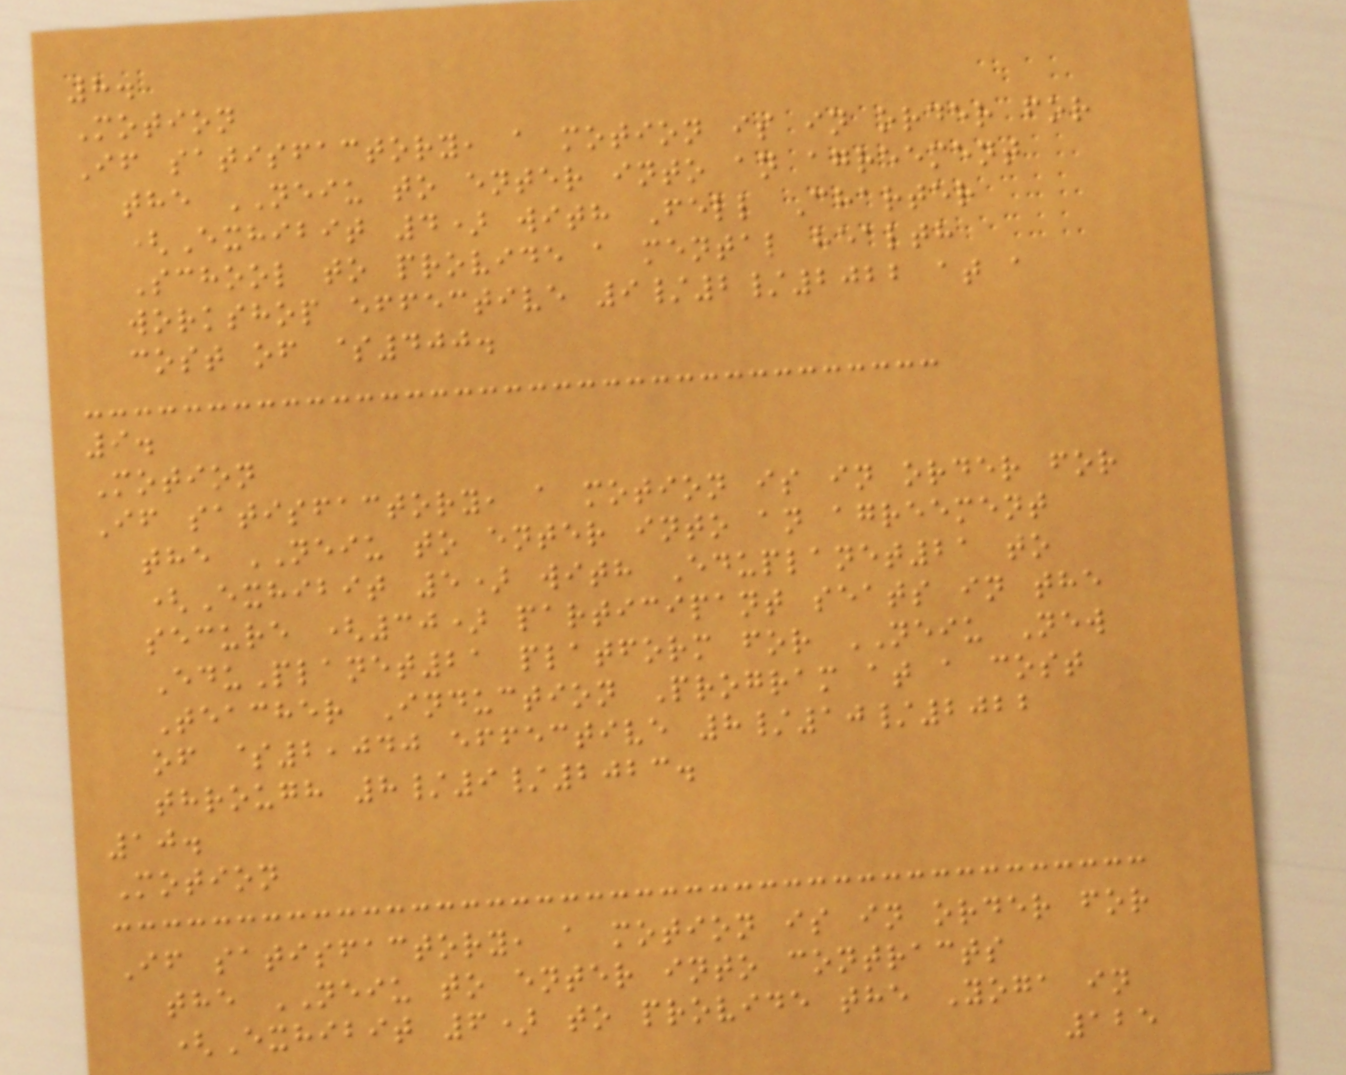8.
Motion
If satisfactory, a motion is in order for
the NEIU to enter into an agreement
(Exhibit 4) with Fell Charter
School to provide a mental health
workshop effective 9/2/2022 at a
cost of $400.
9.
Motion
If satisfactory, a motion is in order for
the NEIU to enter into an agreement
(Exhibit 5) with Eduplanet21 to
secure (30) participant seats in the
EduPlanet21 platform for NEIU New
Teacher Induction Program at a cost
of $2,040 effective 8/10/2022
through 8/9/2023.
10.
Motion
If satisfactory, a motion is in order for
the NEIU to enter into contracts
(Exhibit 6) to provide the Yoga in
125
